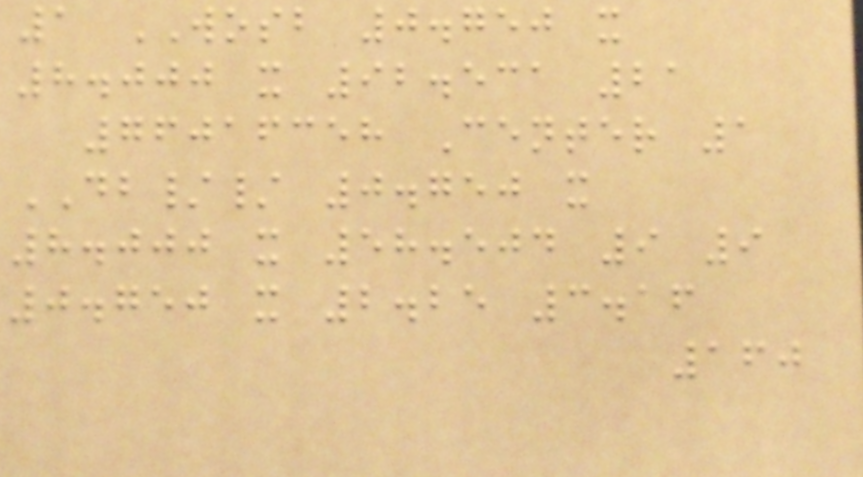1 WOSB 0.750 x
8.000 x 92.531 21
76016358 Center 1
DB// 0.750 x
8.000 x 58.504 9 9
0.750 x 2.25 3.16
160
